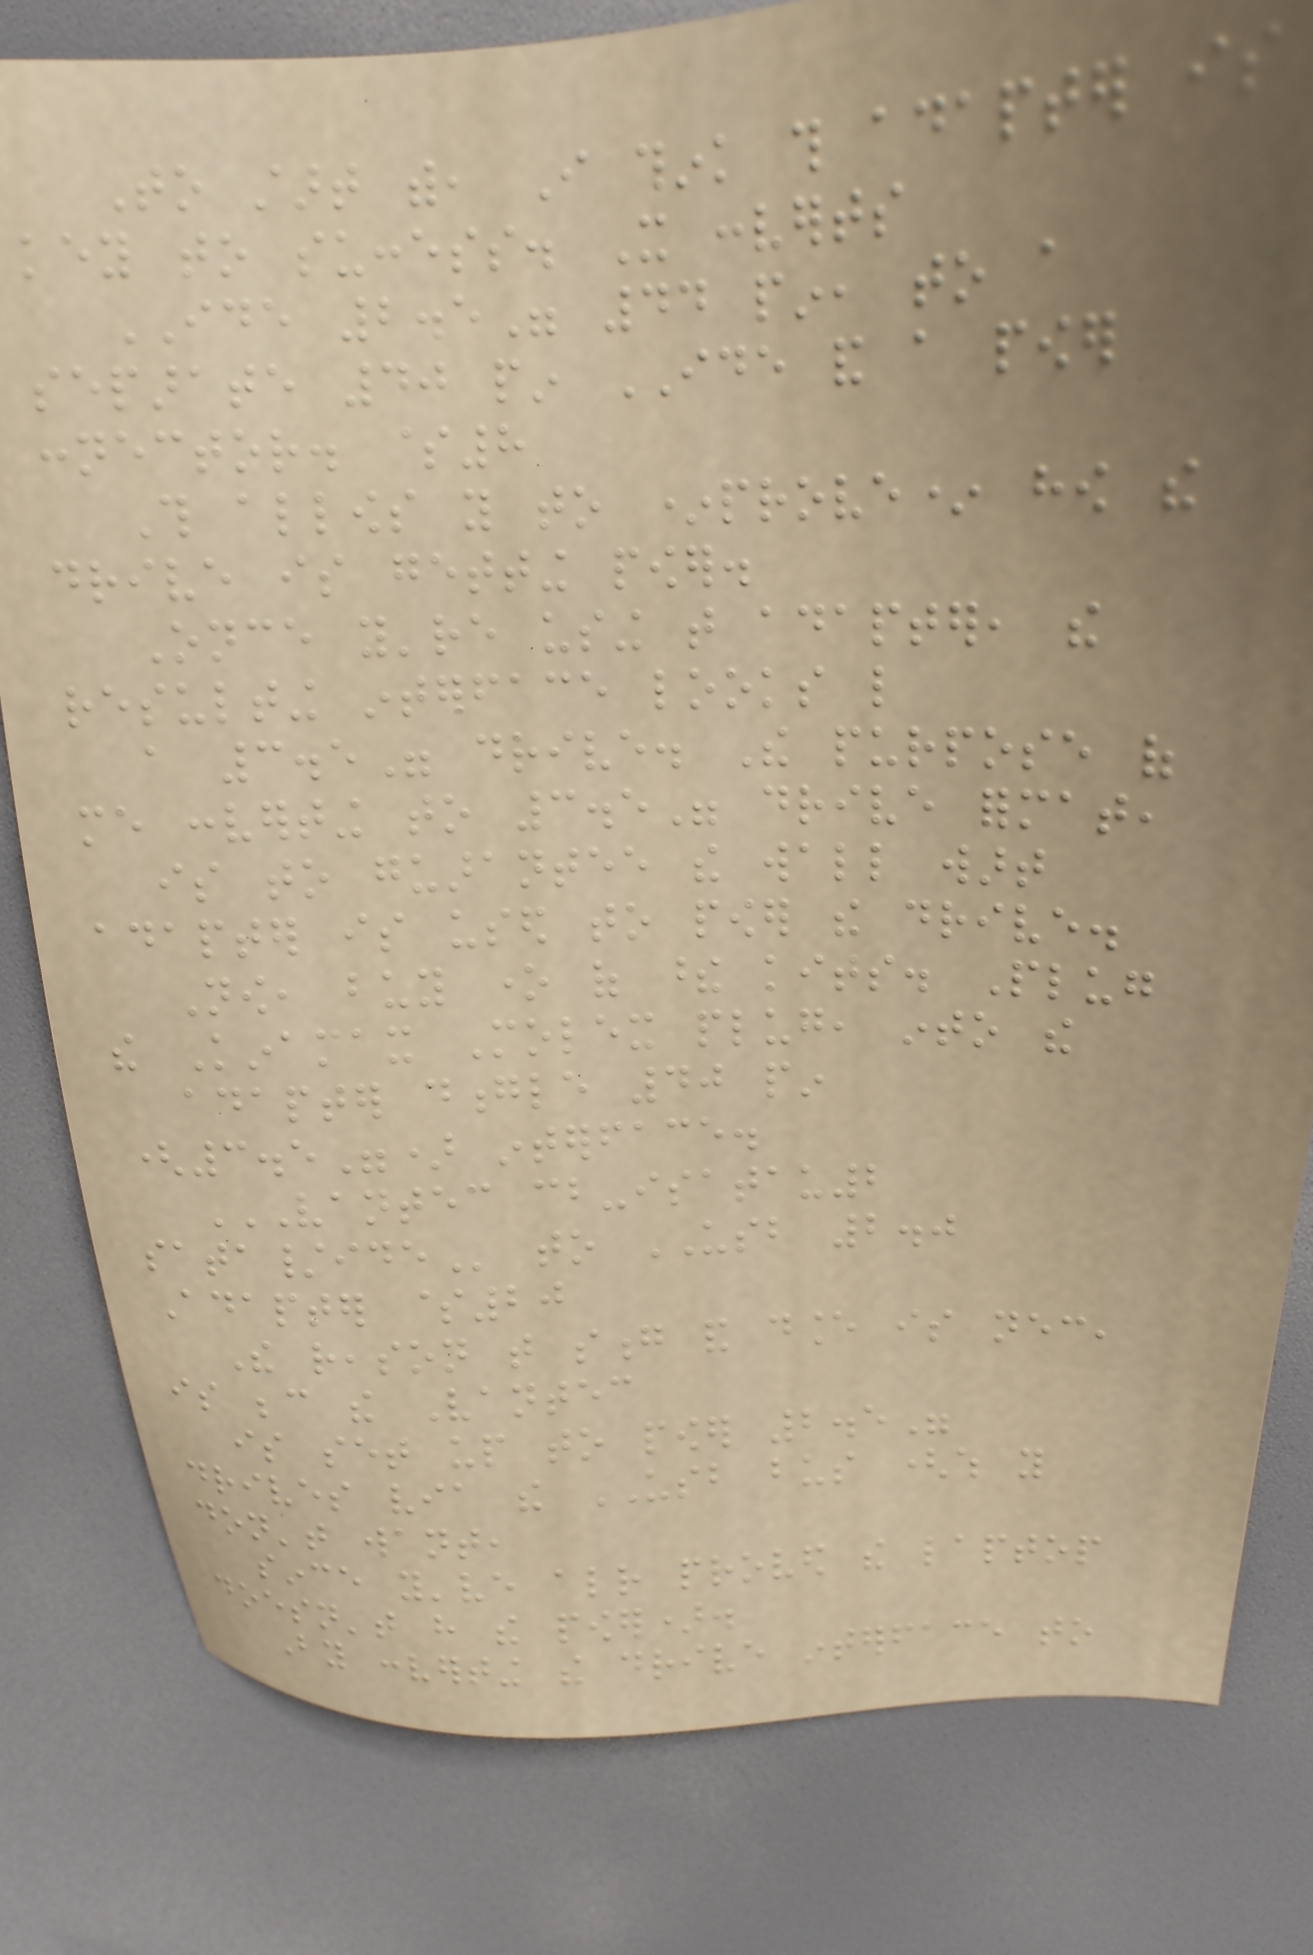To start with, I think this adapter is
key to success. It converts
IDE 2.5" 44 pin, to a
separate 40 pin IDE and a power
connector. $8
This allows you to *prove* how the
drive is getting power.
Once you're using that adapter, the
resulting interface looks like
a 3.5" drive. The purpose of
me converting to 3.5" drive format,
is to guarantee the wall wart
adapter is used to power the drive.
Now, buy one of these kits. Plug
the Kinamax Molex plug, into the
adapter dongle 40 pin
(3.5") interface.
VANTEC CB-ISATAU2
SATA/IDE to USB 2.0
Adapter $20
The reason that song and dance is necessary,
is because the Vantec
is set up to power 2.5"
drives via the USB bus (which you
don't want,
since you've already proved the laptop
doesn't have the power).
By converting the drive interface to
